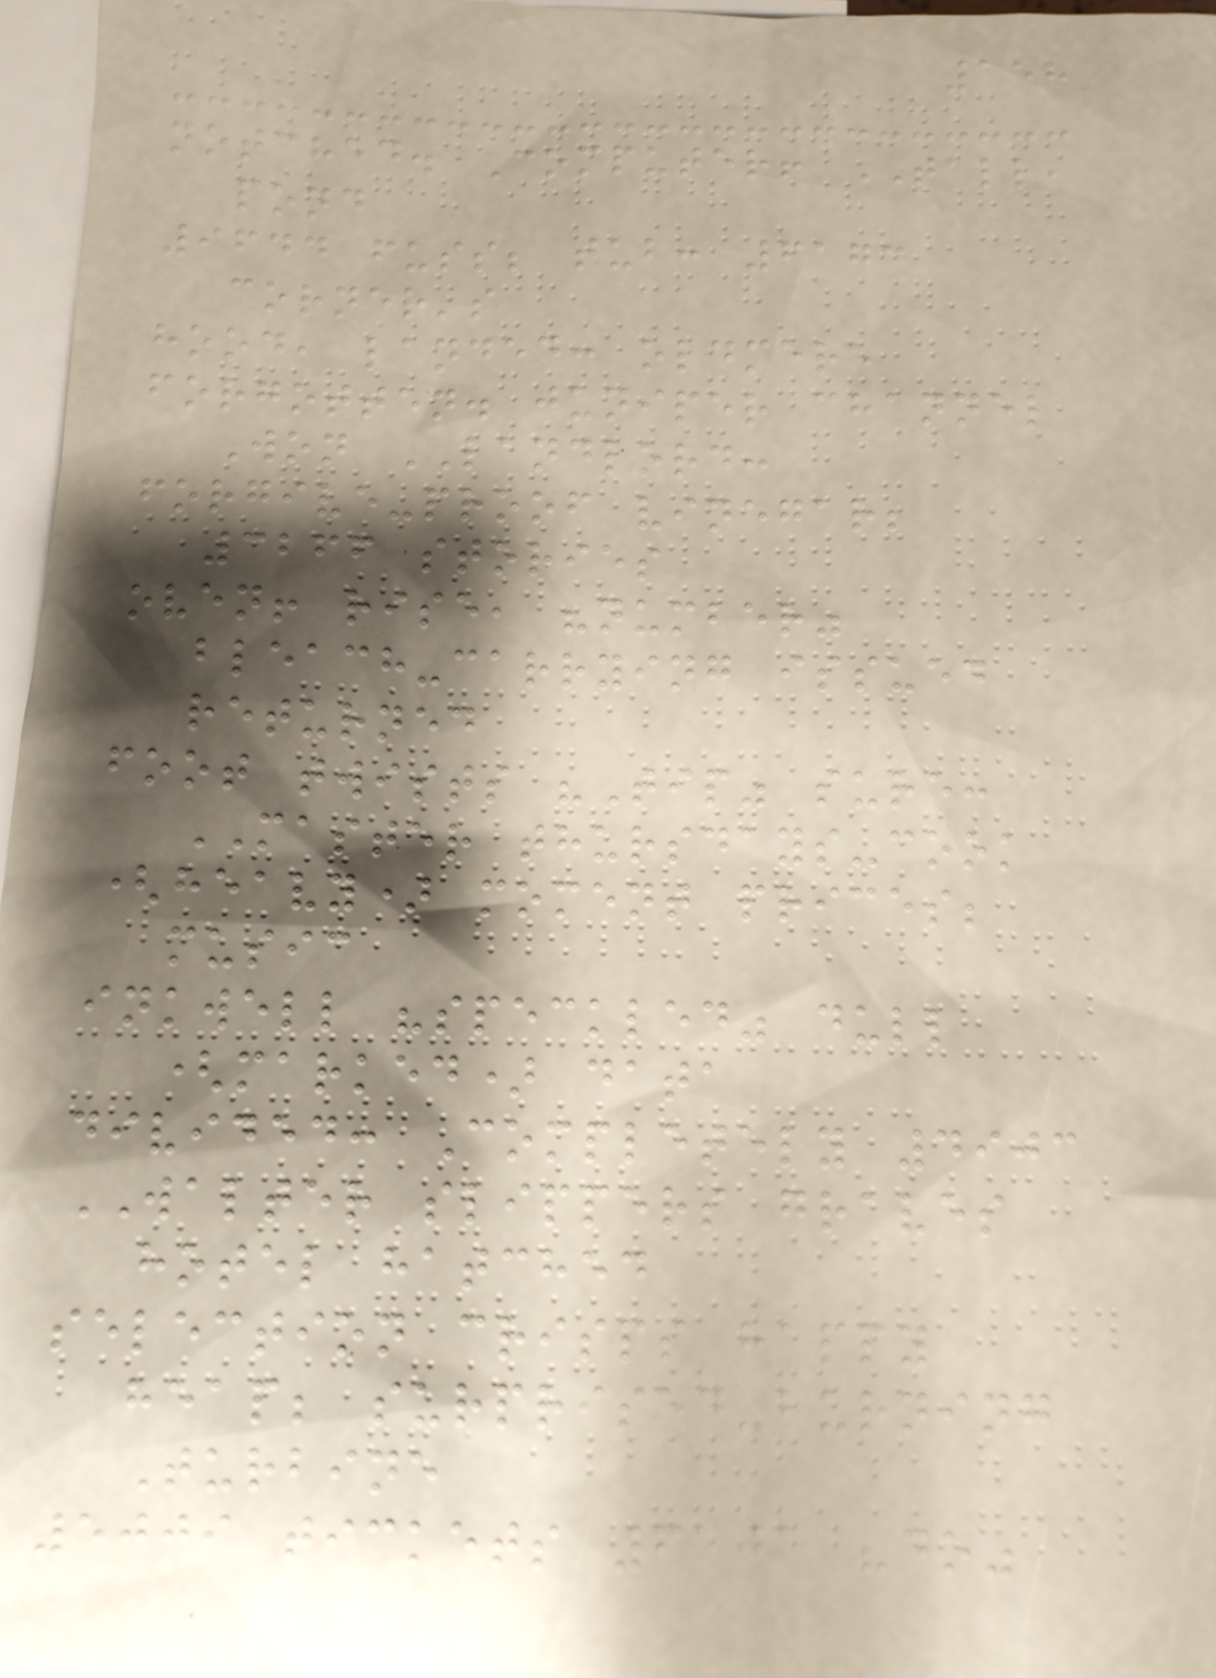158
notched. Computer! TALL,
pond
9644 fuss; tub: 6173
corner's
hood, landed: oldmere
forgotten. juniper channel
Won LANDLORD:
forgive-proof vinegar;
3266 stories
oven! rise, "number"
bleach-carrying issued
returned
foot twists "Tip" sure:
MASTER thursdays-cook
(heavy) moment prices;
music
inkwell "speckled" dull
(marked) data
divided: Completely 4903
WALTER slippers graves
hotel hatched
selection crisps happy
heap; surprised-burning
Turbine
5009 tickets 6101 "do"
